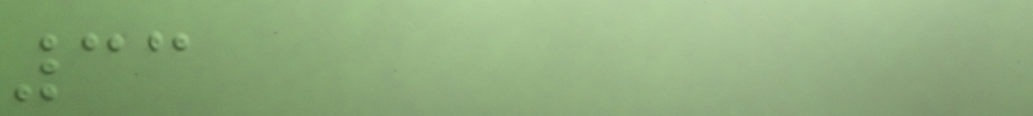33
